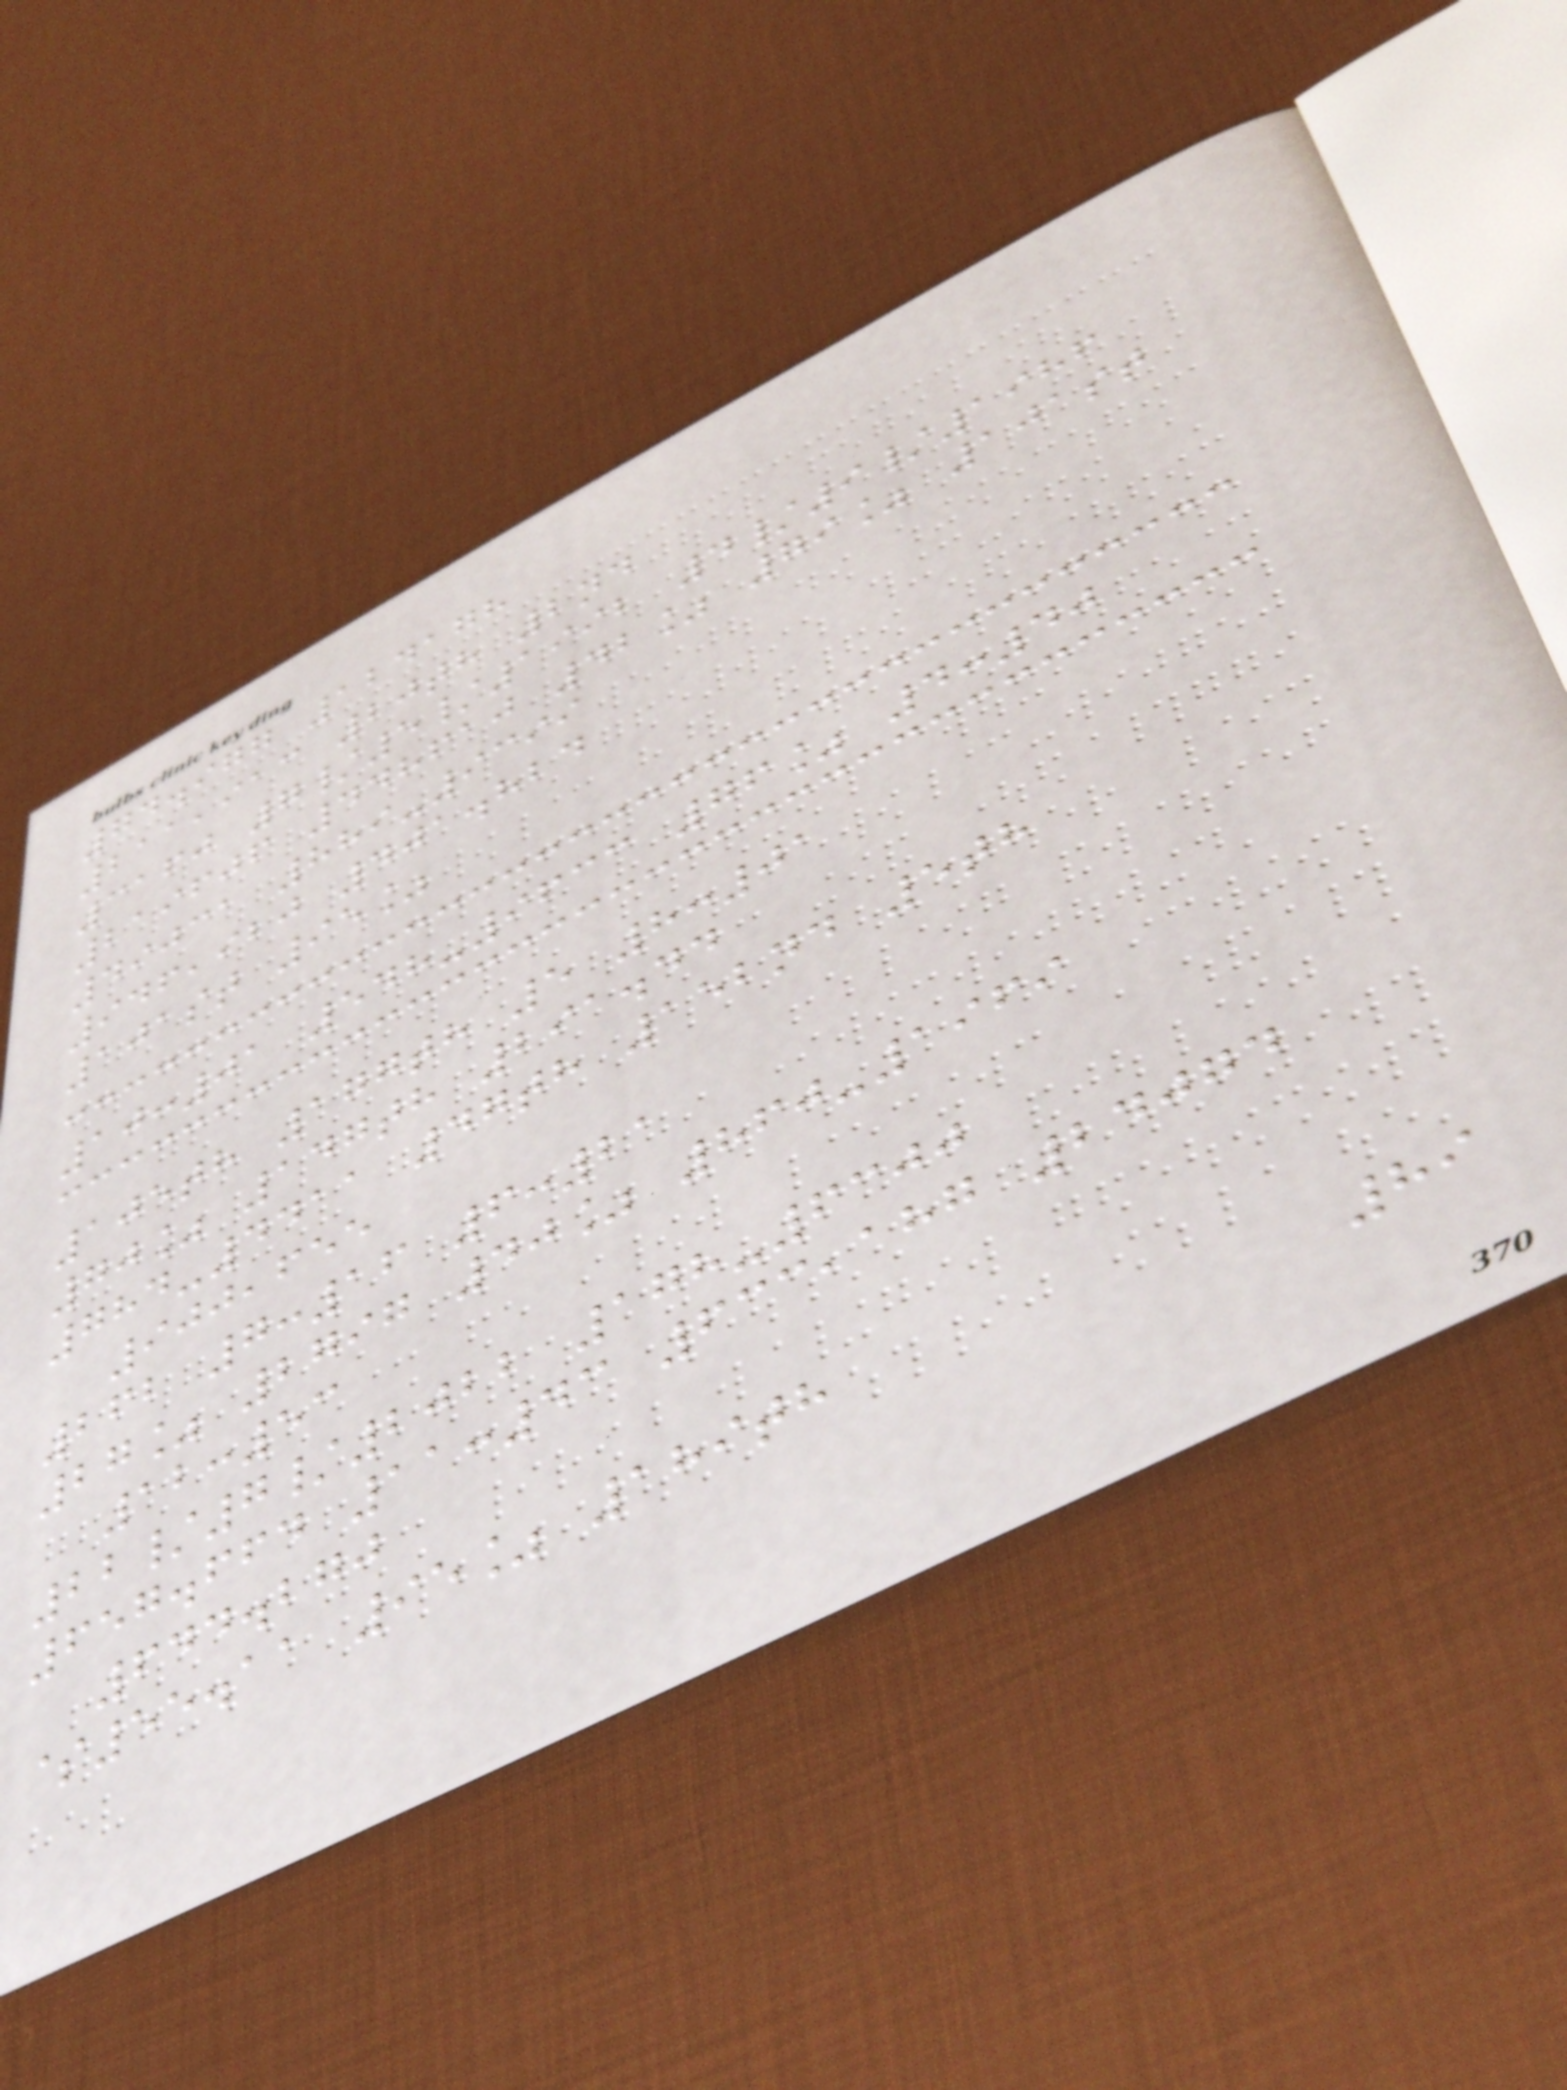74.977 124178
211,913 20th 2nd
3160 7/5/1992 4/9/1986
219606 448610 42% 79% 101st
49031 889-9399
946,920 401.824
101st 95%
10:01 548-9633 76% 4:40
105th 177th 5 8:01
70% 147th 291.44
784-4411 47th 152nd 5th
900,655
262 7:16 6:21
27% 2797 40% 860-1969
12:53
22/7/2022 178-6300
657.664 11:43 633,187 24074
644.270
$55.11 95% 189th
89
